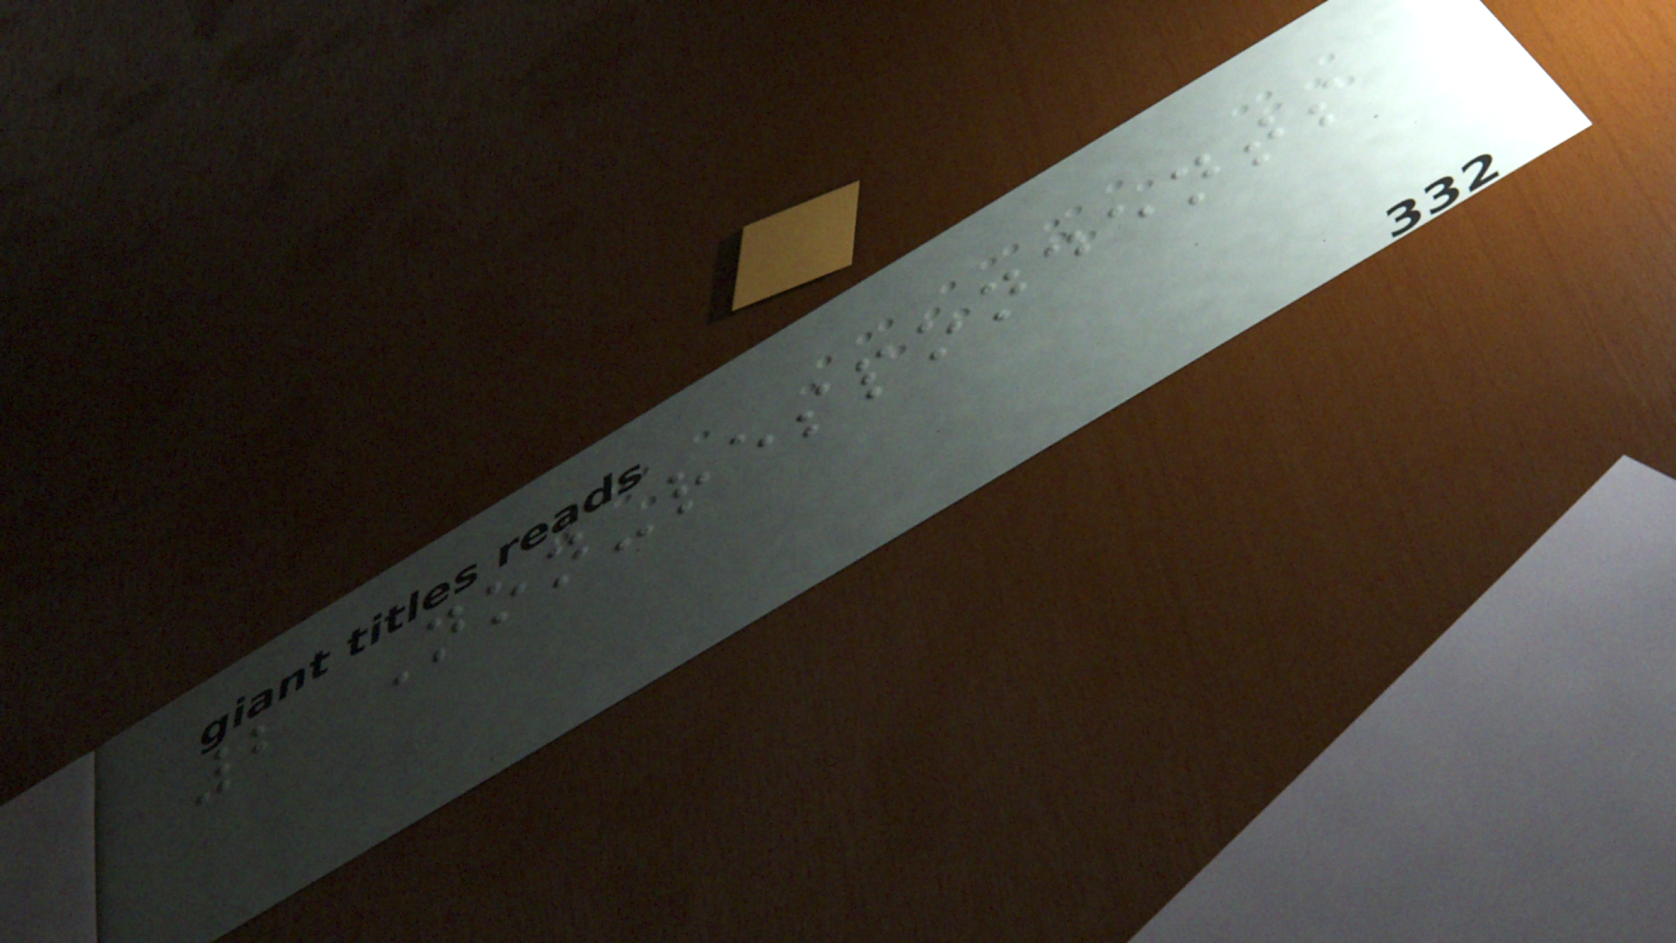2 Non-respondents
